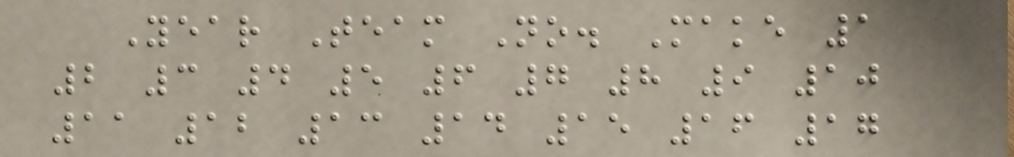Year Team No. Make 1
2 3 4 5 6 7 8 9 10
11 12 13 14 15 16 17
